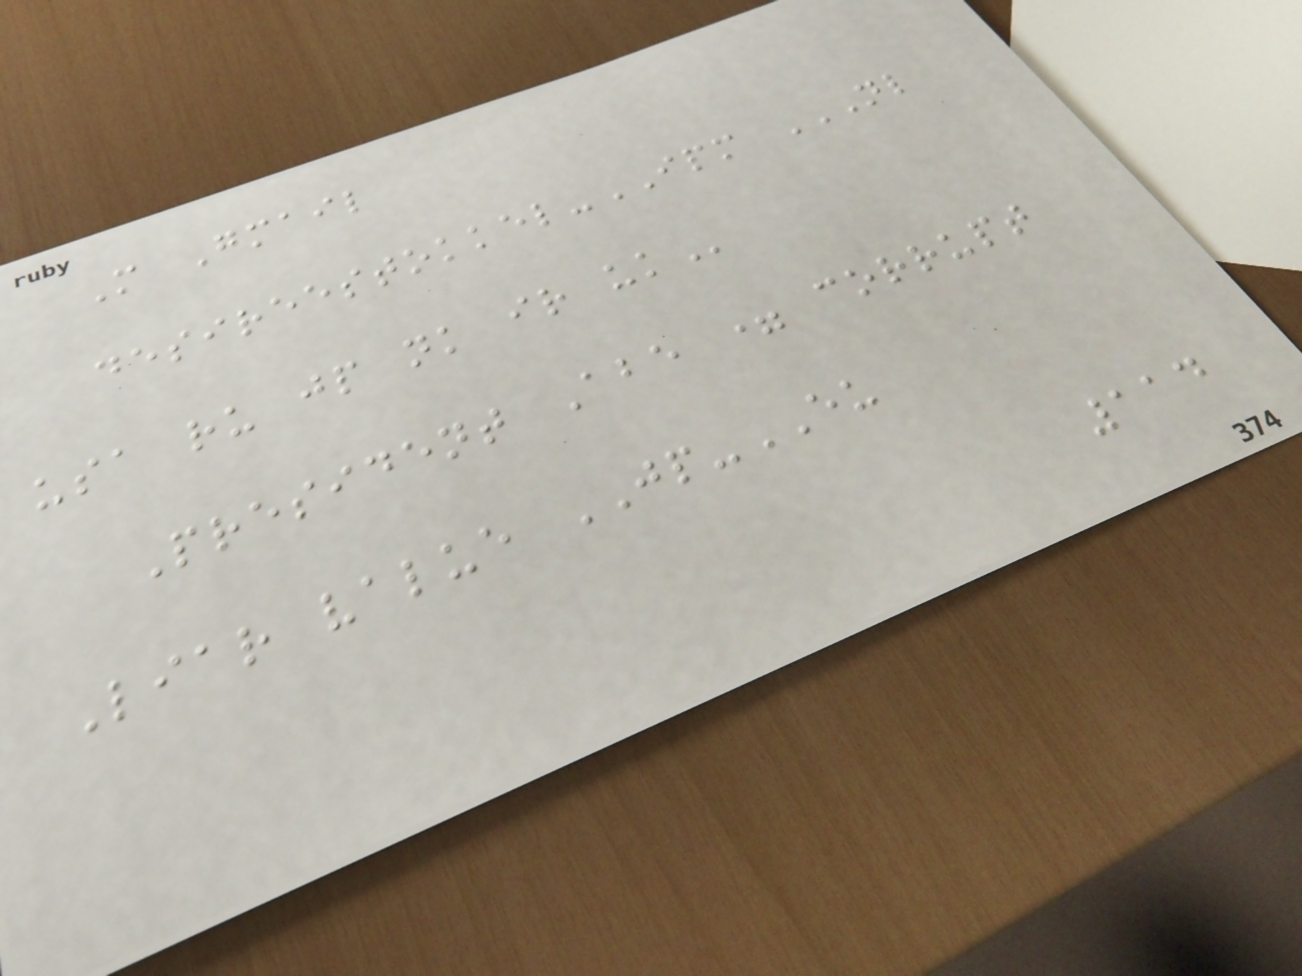M Gmail
desireestokkel-IPM NL
USA RU JP NK IR UK
President Abe = corrupt
Liar value JP-EU
114
